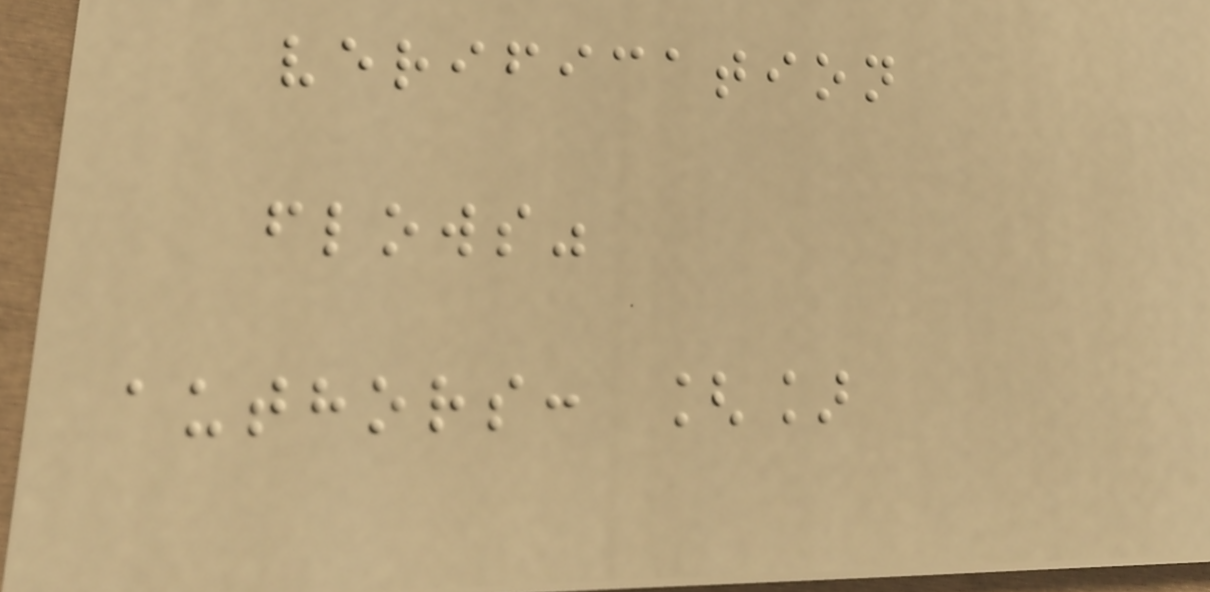verification
flows"
authors: []
